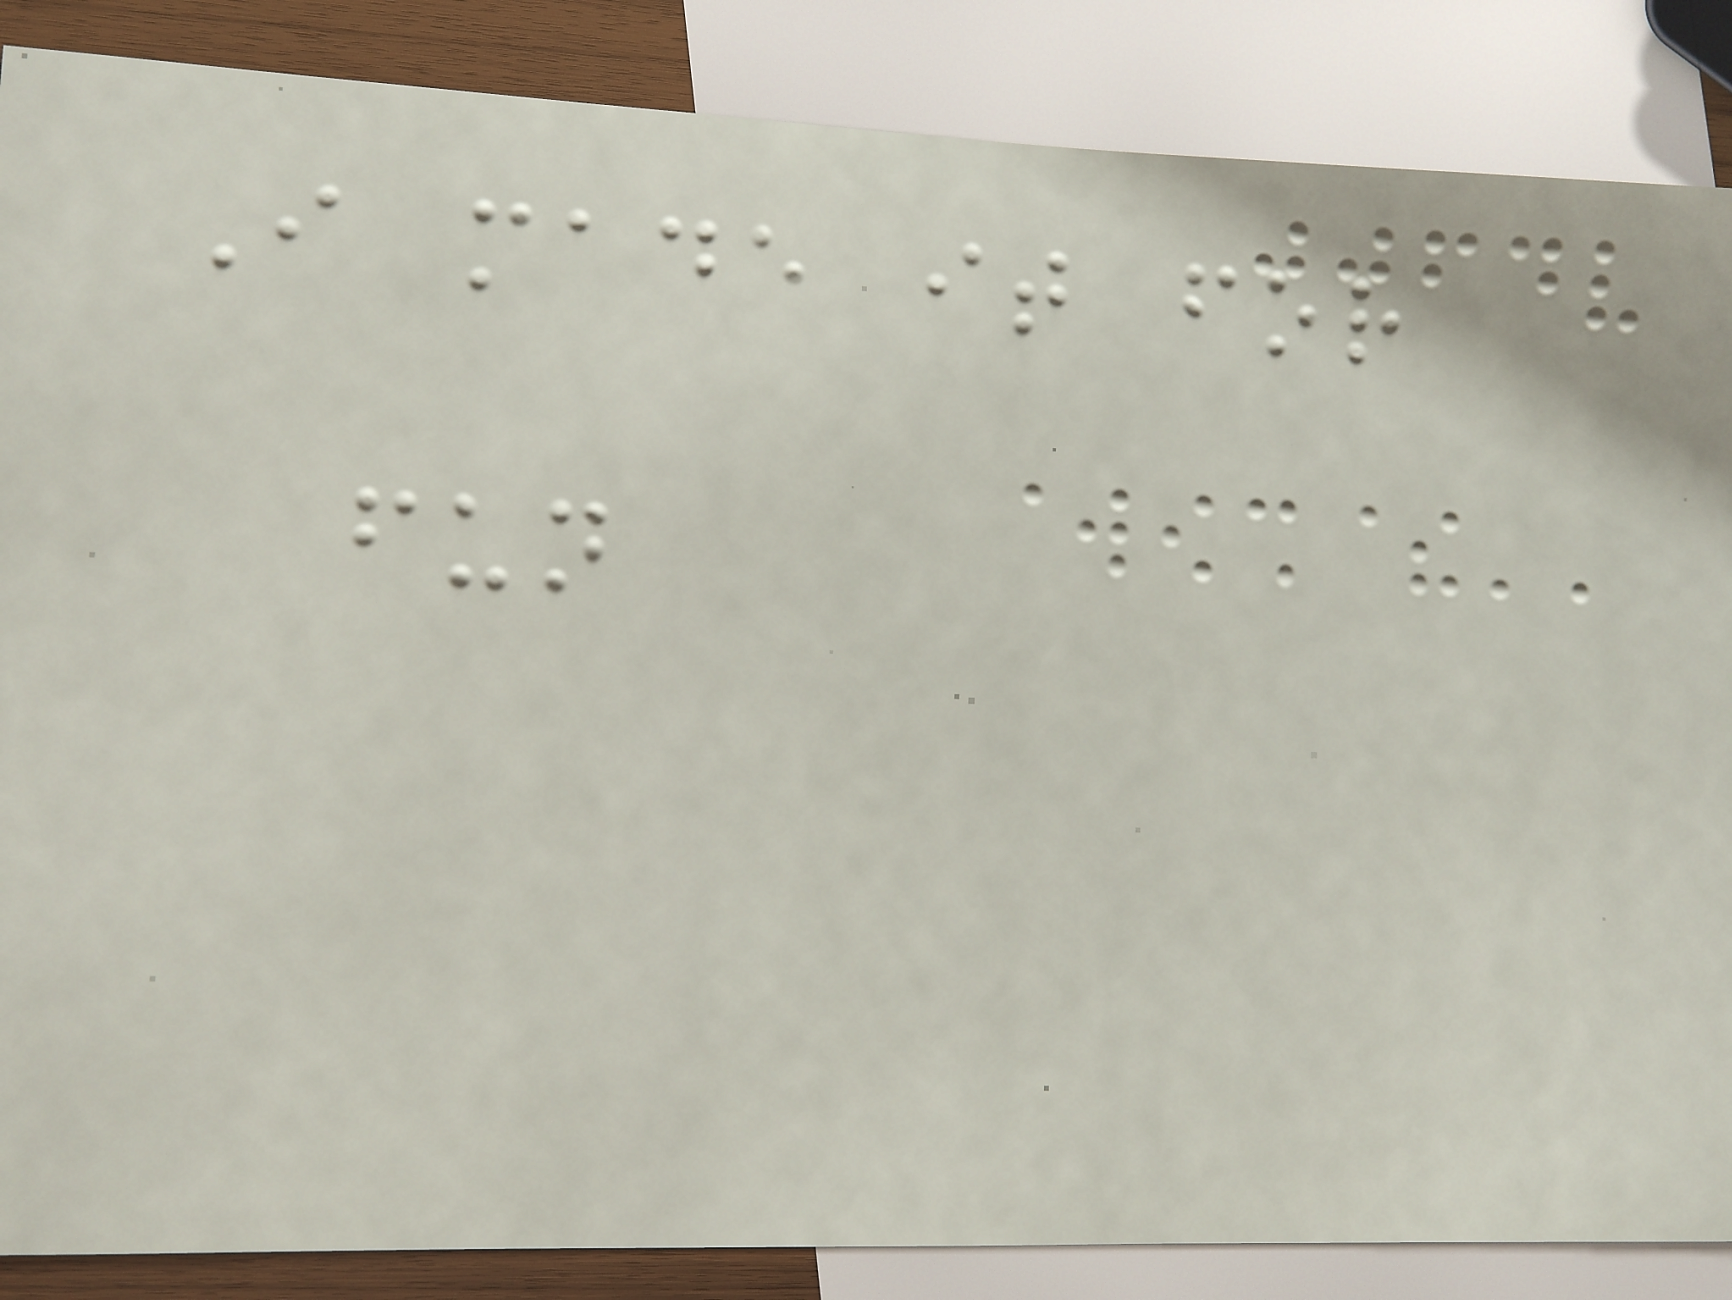I made it for
fun
